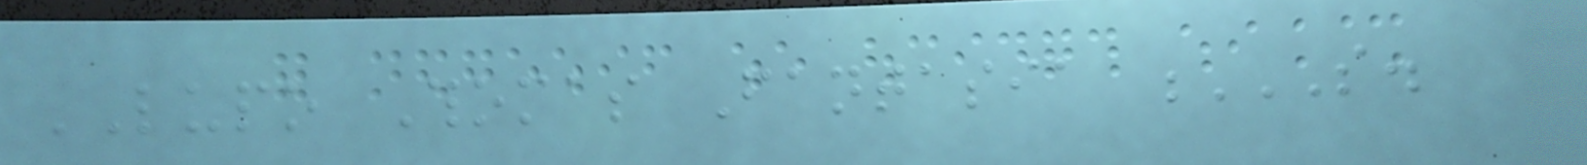LUPO Thomas Fantasia S.
